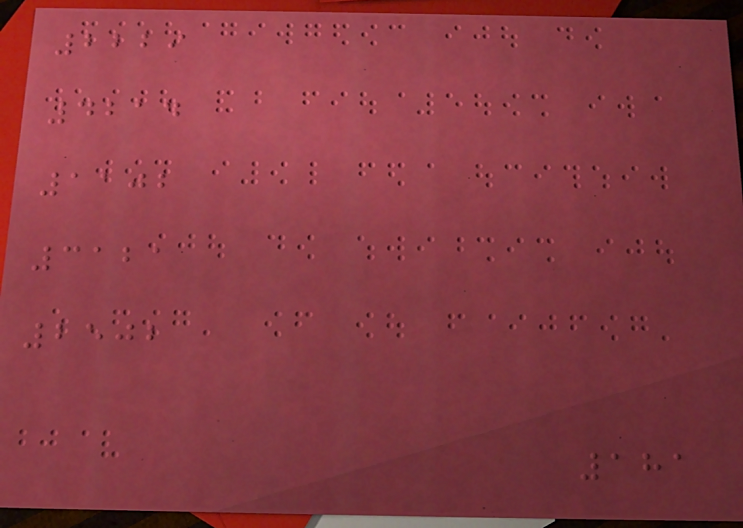2229
4214
1102
3121
2502
181
